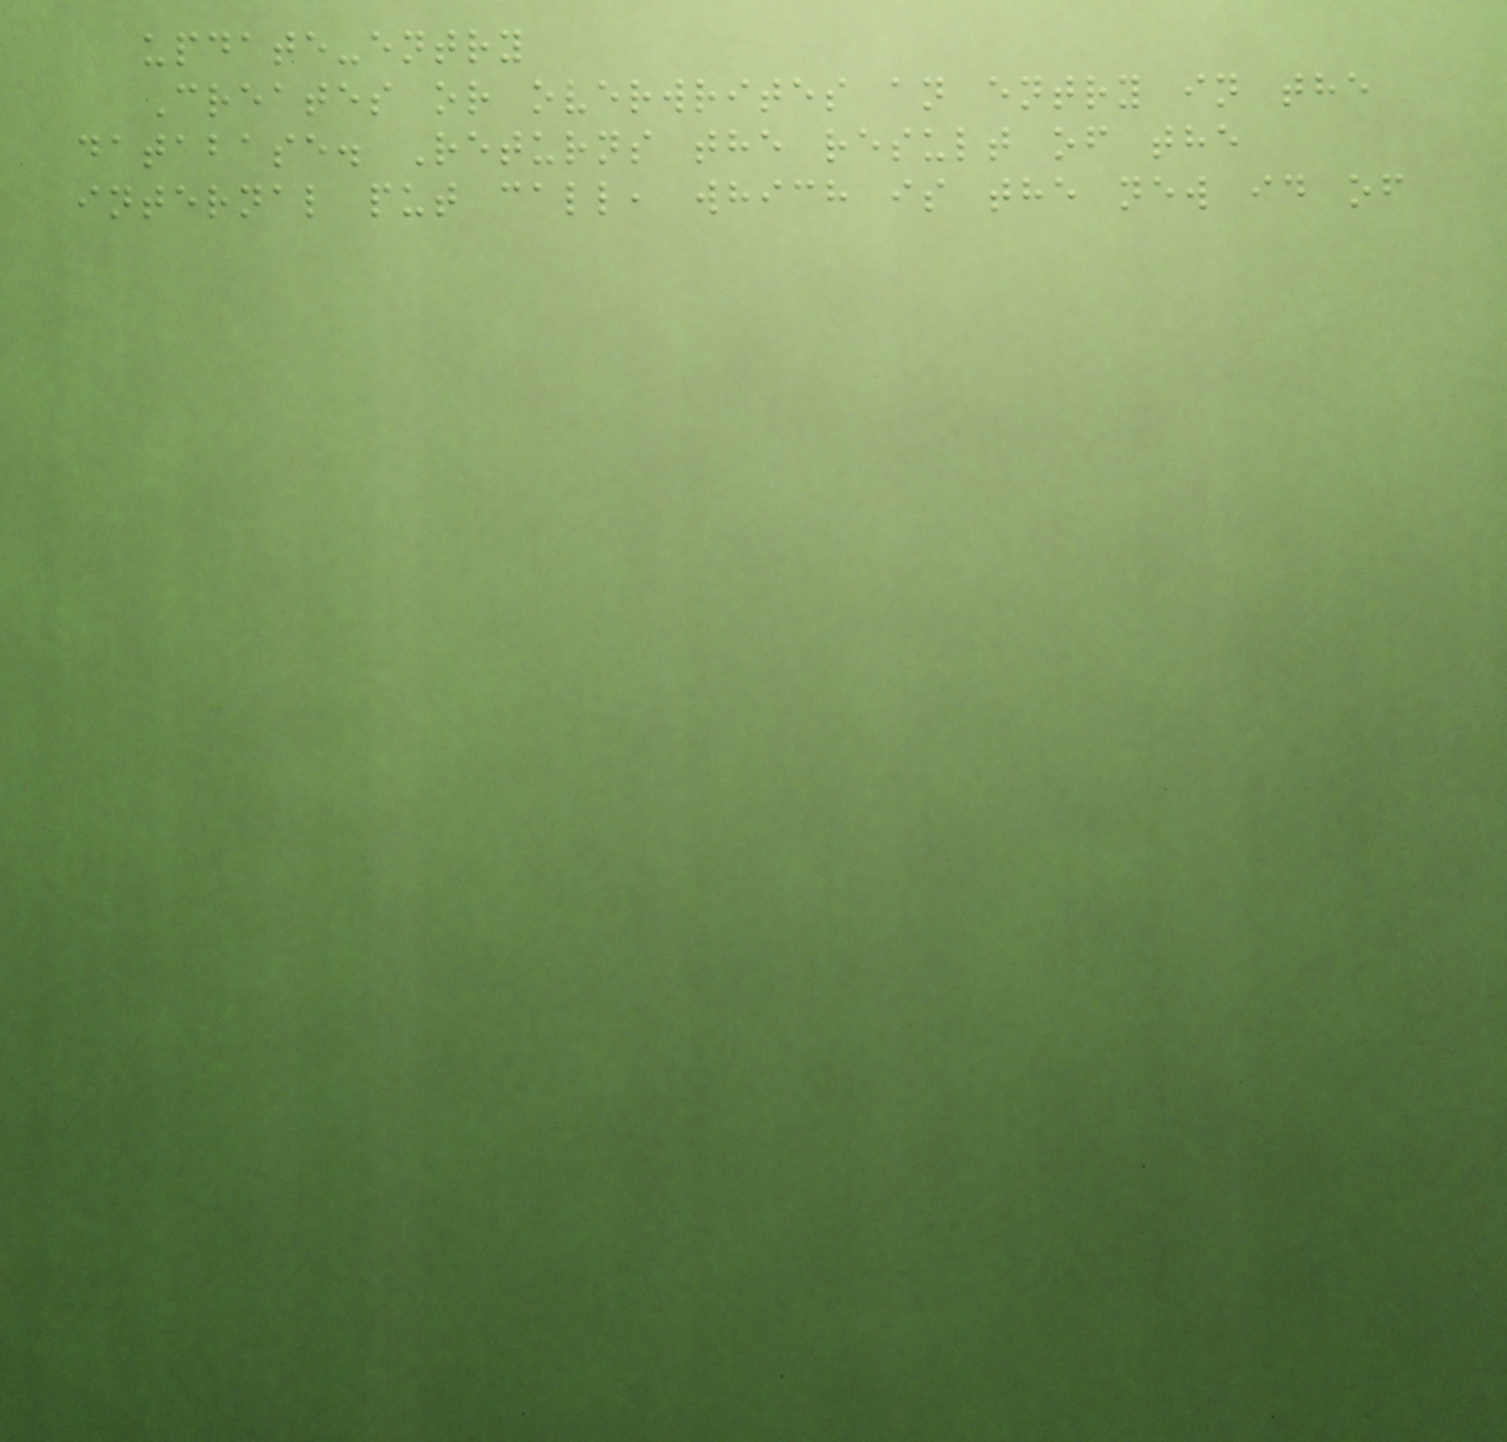update-entry
Creates or overwrites an entry in the
database. Returns the result of the
internal put call, which is the new id of
